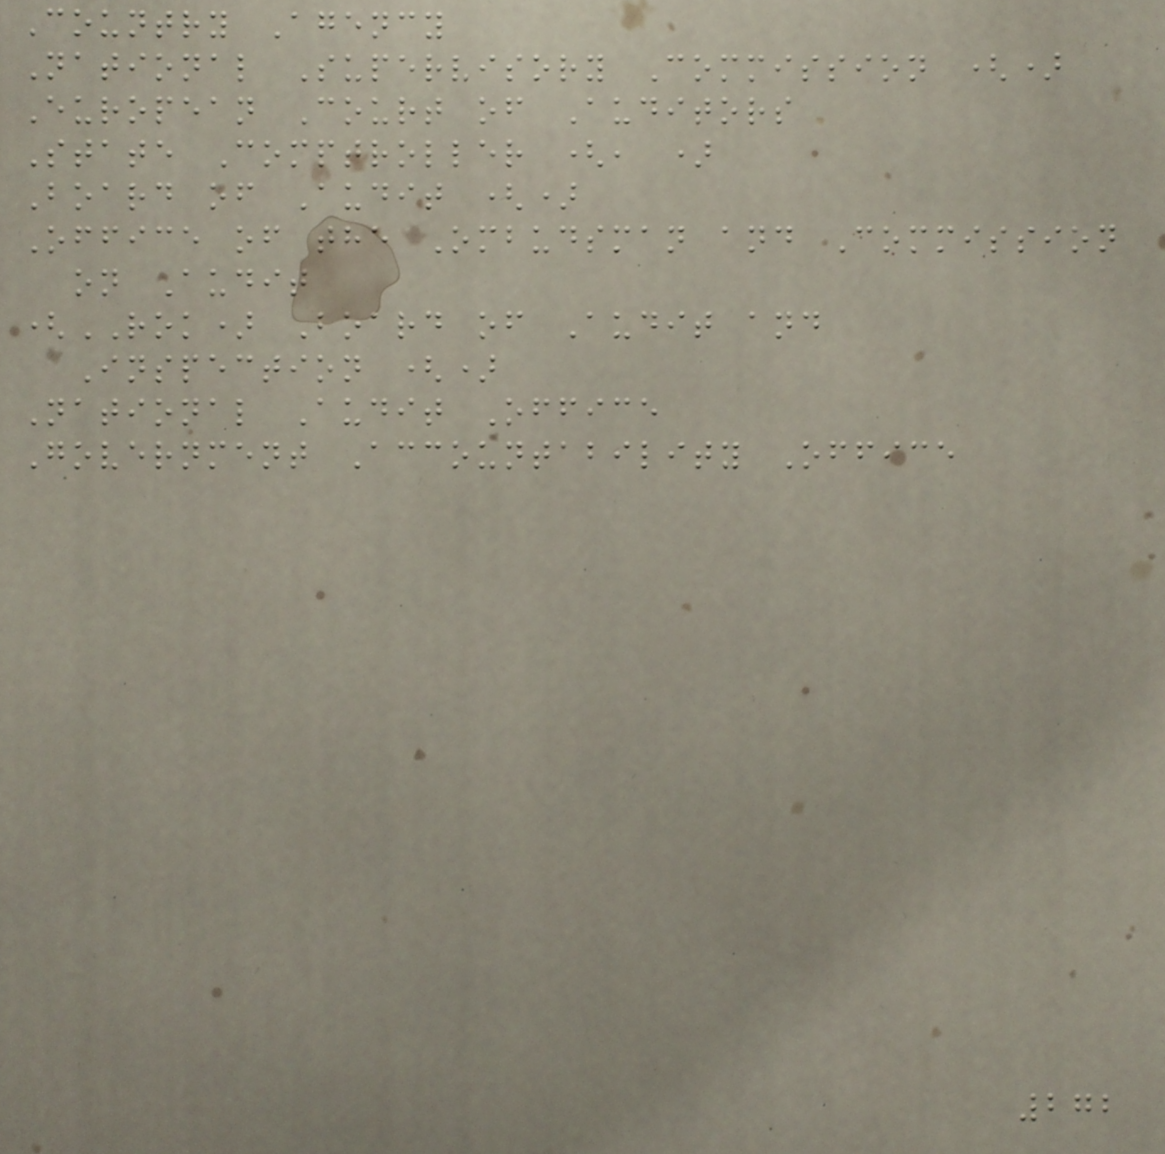Country Agency
National Supervisory Commission ()
European Court of Auditors
State Comptroller (, )
Board of Audit ()
Office of the Ombudsman and Commission
on Audit
(ROK) Board of Audit and
Inspection ()
National Audit Office
Government Accountability Office
272
